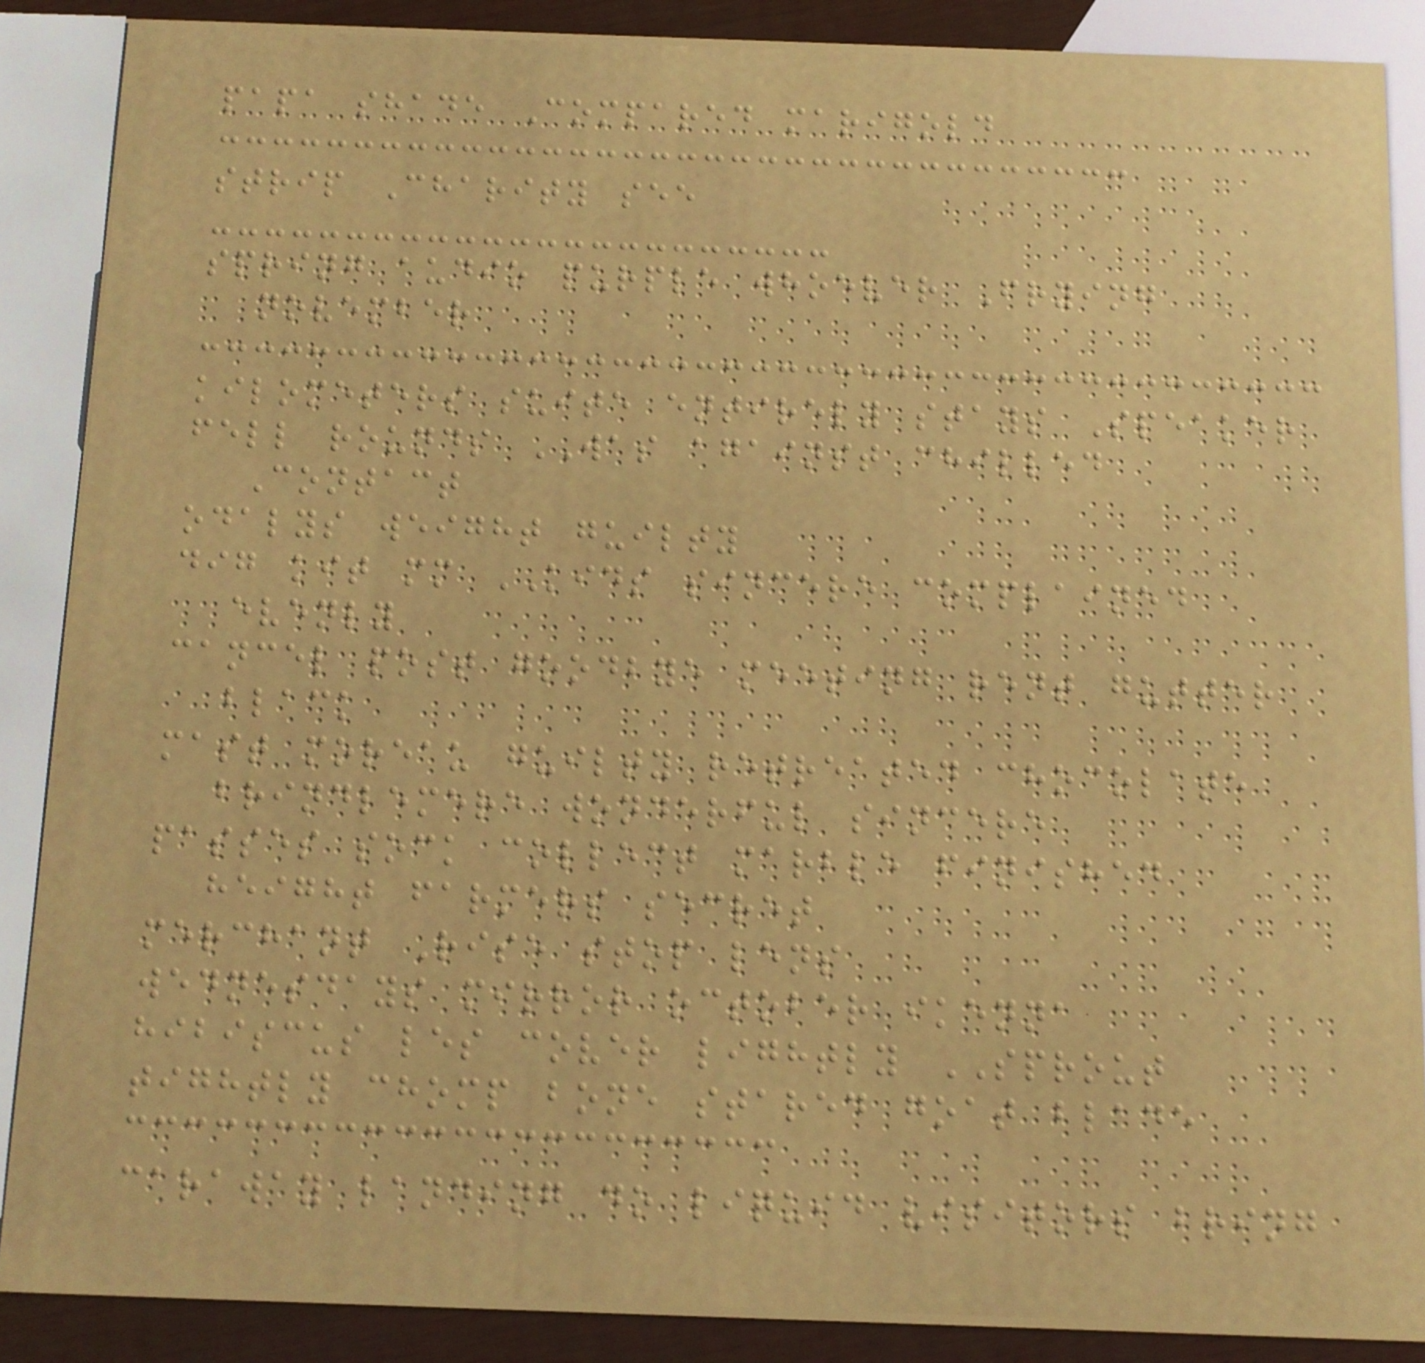papa shade Compared marigold
strip Charity see
spring audio purple whoever Frying
november
kilometers suite entirely stays Speaker
fell rounds WAS against chilled
Contact
odalys weight guilty
dig kit mm KIDS sincere complained
evenly
cancel post goodbye meeting rent gutter
black
mast moreau guilty retreated chocolate
brindlemere wonderful sincere
passes sock collect marble finished
height farmers secret
merchant Rise stop lens
wednesdays mirror october ikenna
hibiscus les cover lightly SPROUT
tightly chomp bone stared goat blade
caraway landing do liquid visitors bring
